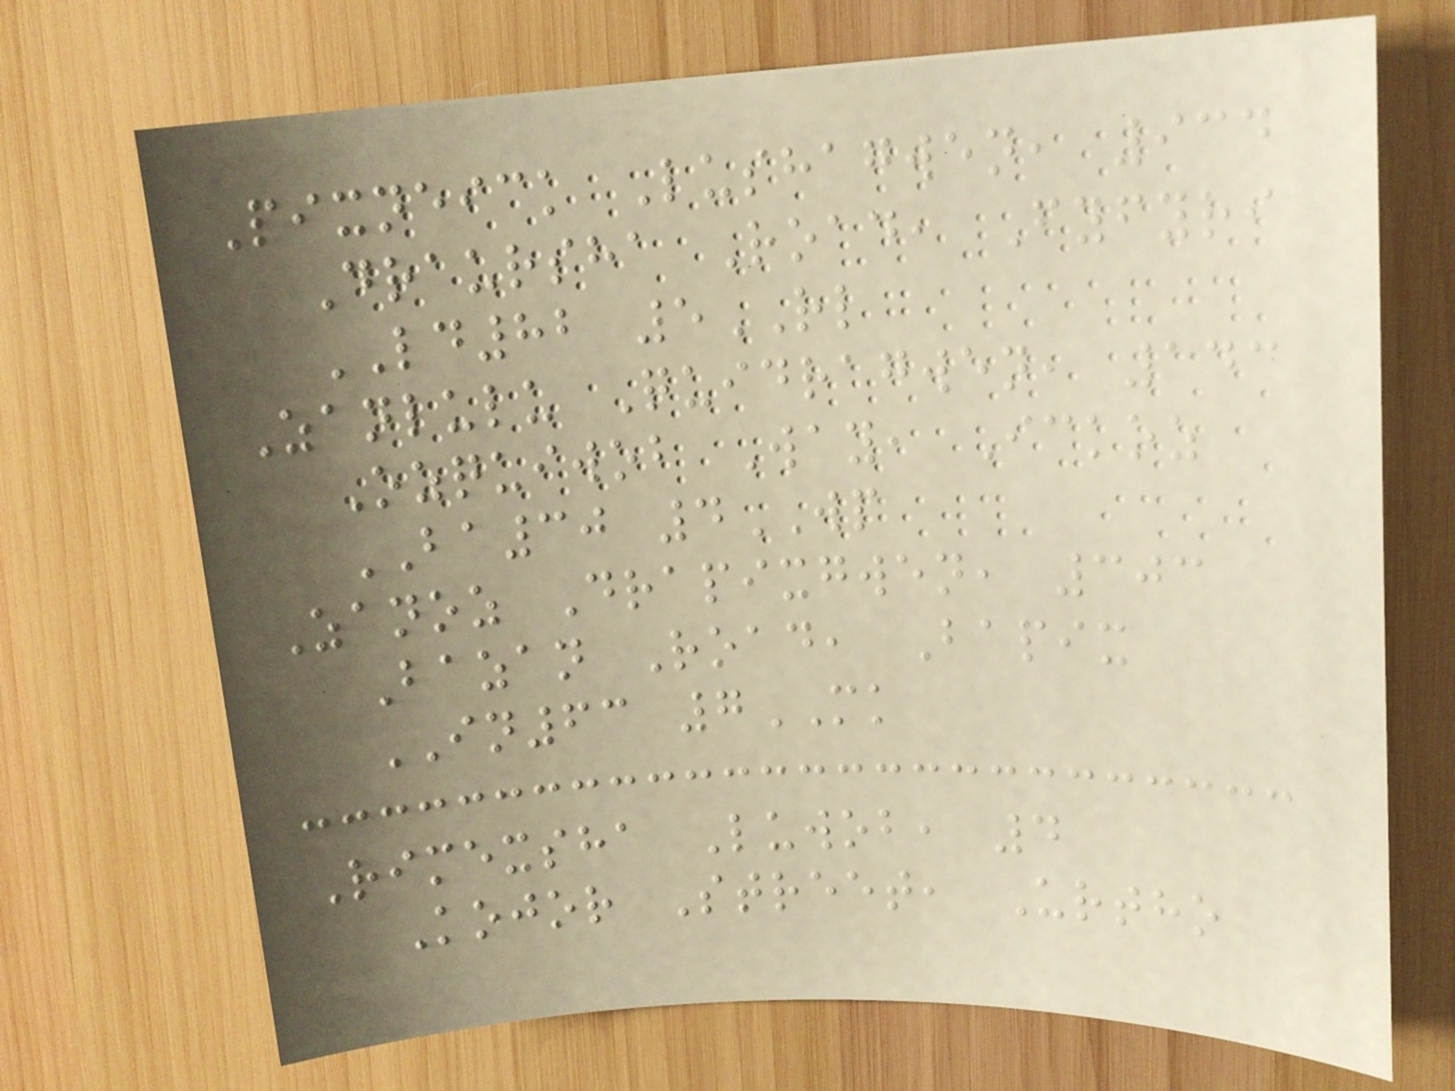Pixneick Lushagwen, 934
Draursha Road, Fyfyri
LD82 5RL
Zanlulu Quidragwen, 143
Ozquiwob Way, Ickoz
BA30 4WP
Zanoz Drapixgwen, 303
Bazan Road, Bapix
IN63 7MK
Rimexsha Luwob, 4
Kojor Street, Urtho
